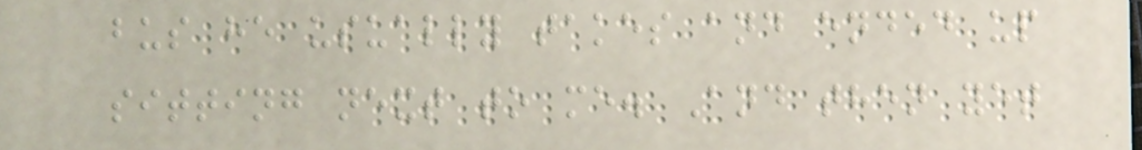bus he usually takes and ended up
sitting next to me. And then yet
